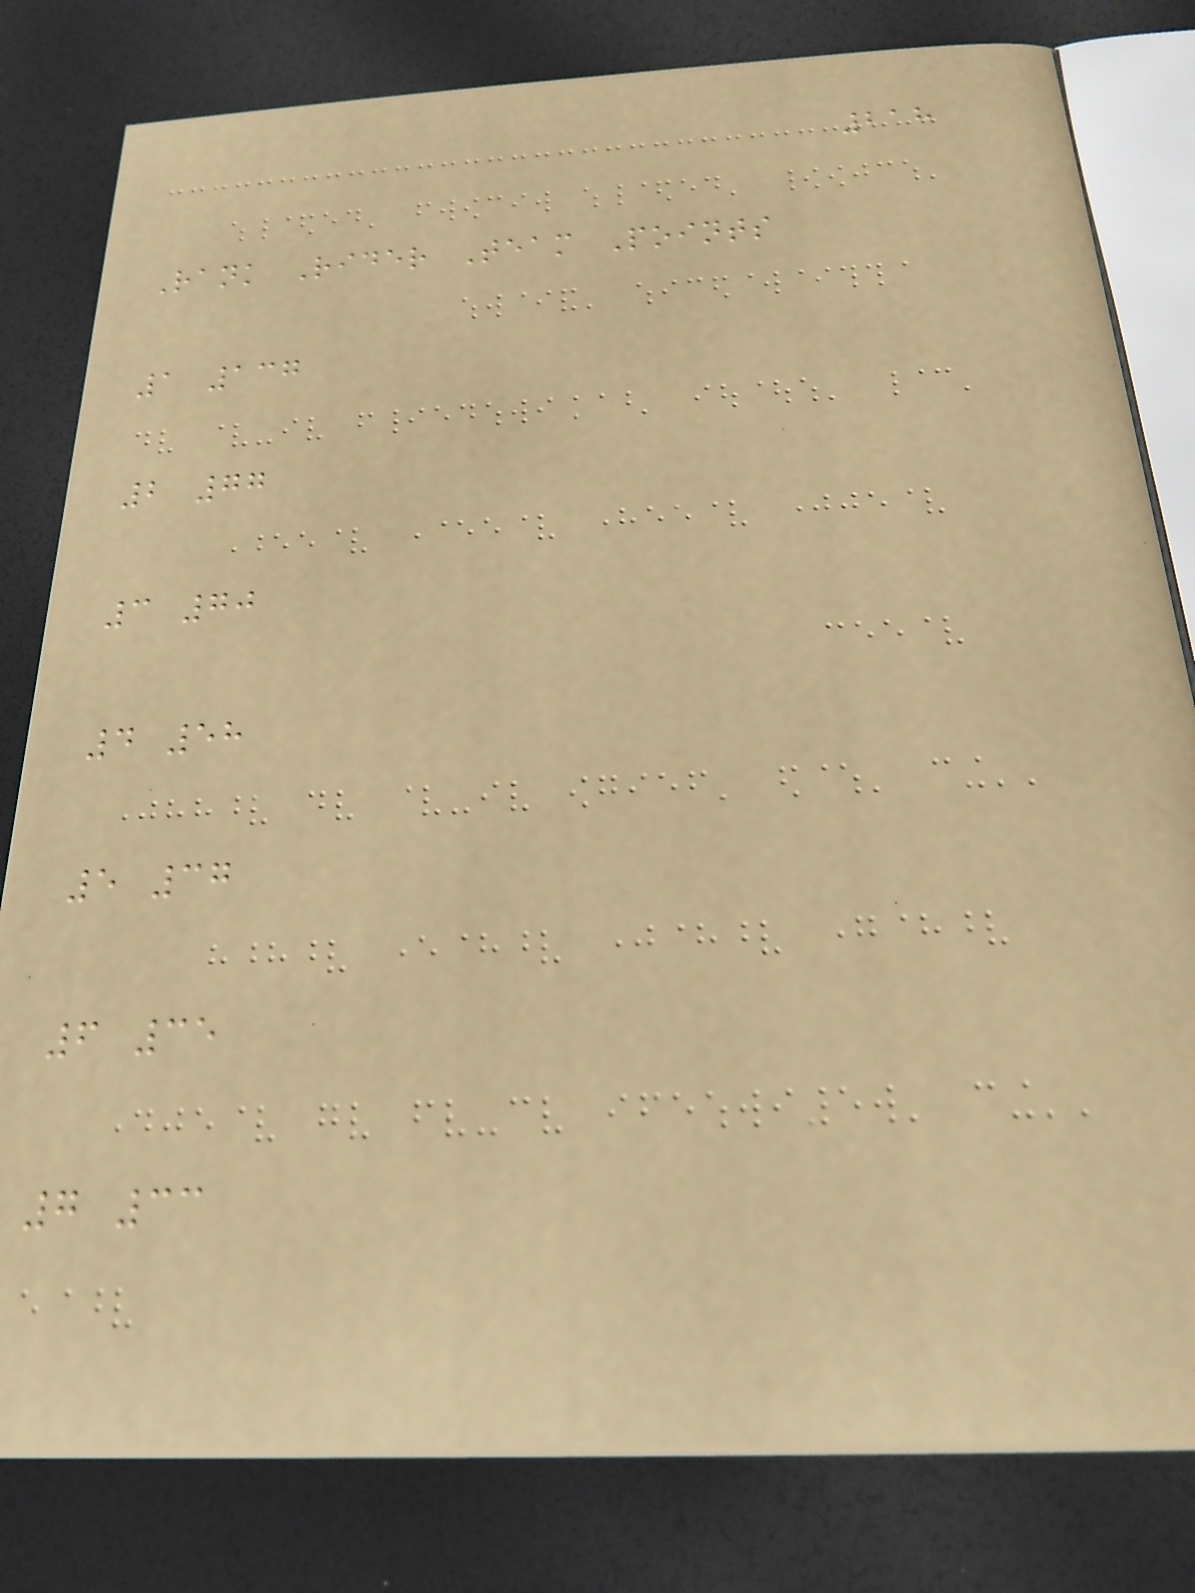218
Rank Rider Team Points
1 137
2 77
3 70
4 58
5 37
6 35
7 33
